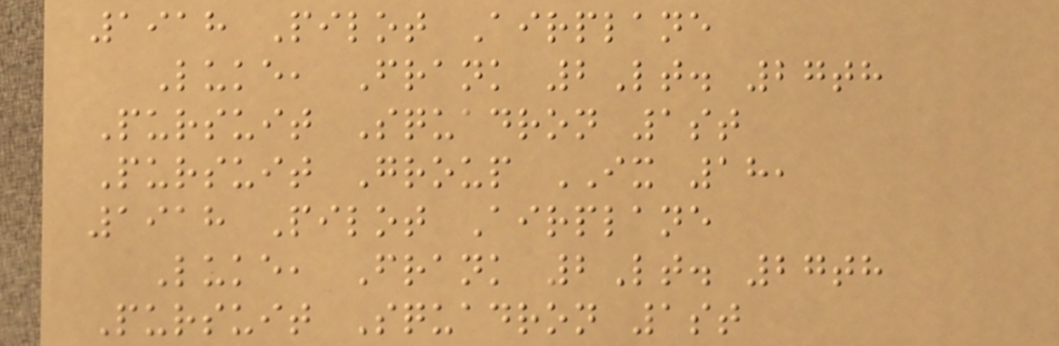1918 Pilot Airplane
Luke, Frank 2Lt. 27th
Pursuit Squadron 1st
Pursuit Group IX 18,
1918 Pilot Airplane
Luke, Frank 2Lt. 27th
Pursuit Squadron 1st
